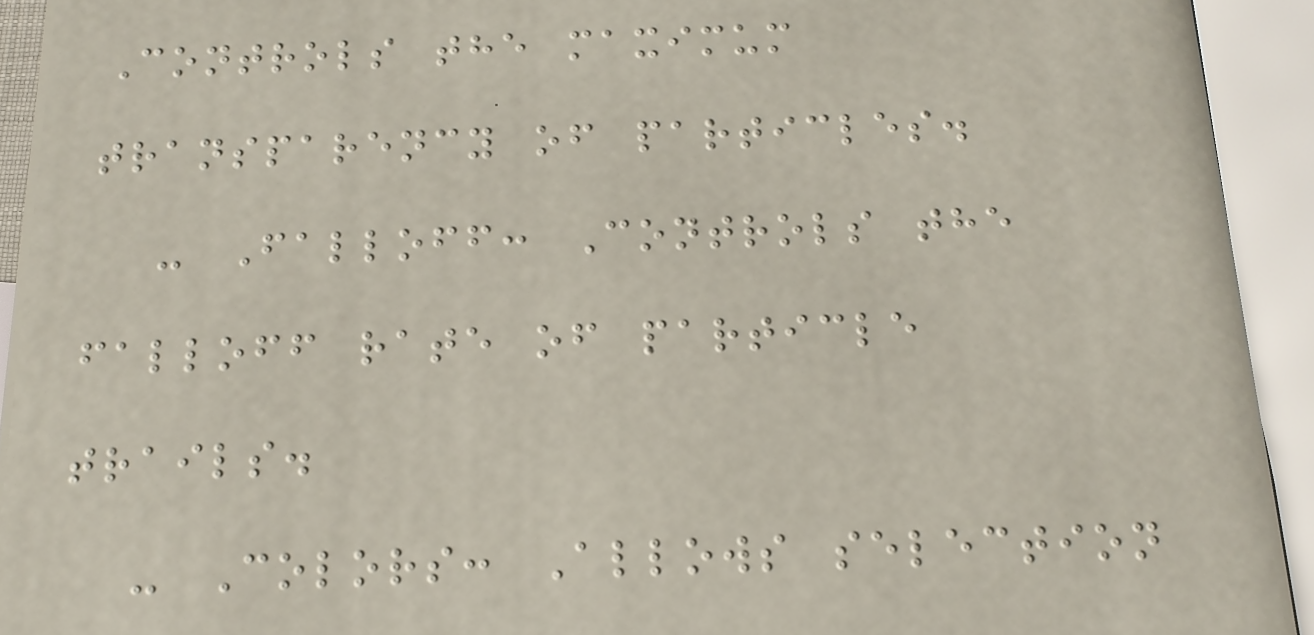Controls the maximum
transparency of particles.
- Falloff: Controls the
falloff rate of particle
trails.
- Colors: Allows selection
